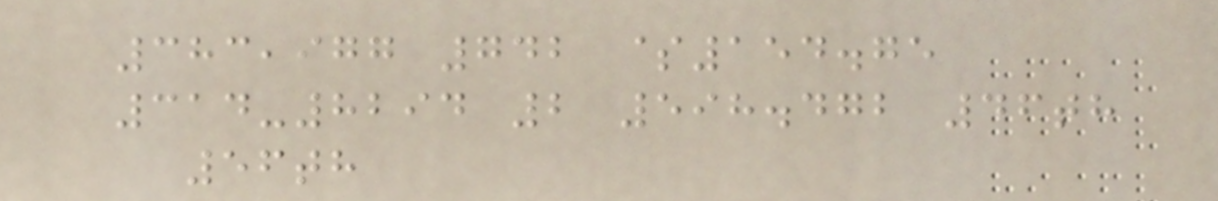383,977 742 $154.75
314-8294 2 598.472 46th
56th
